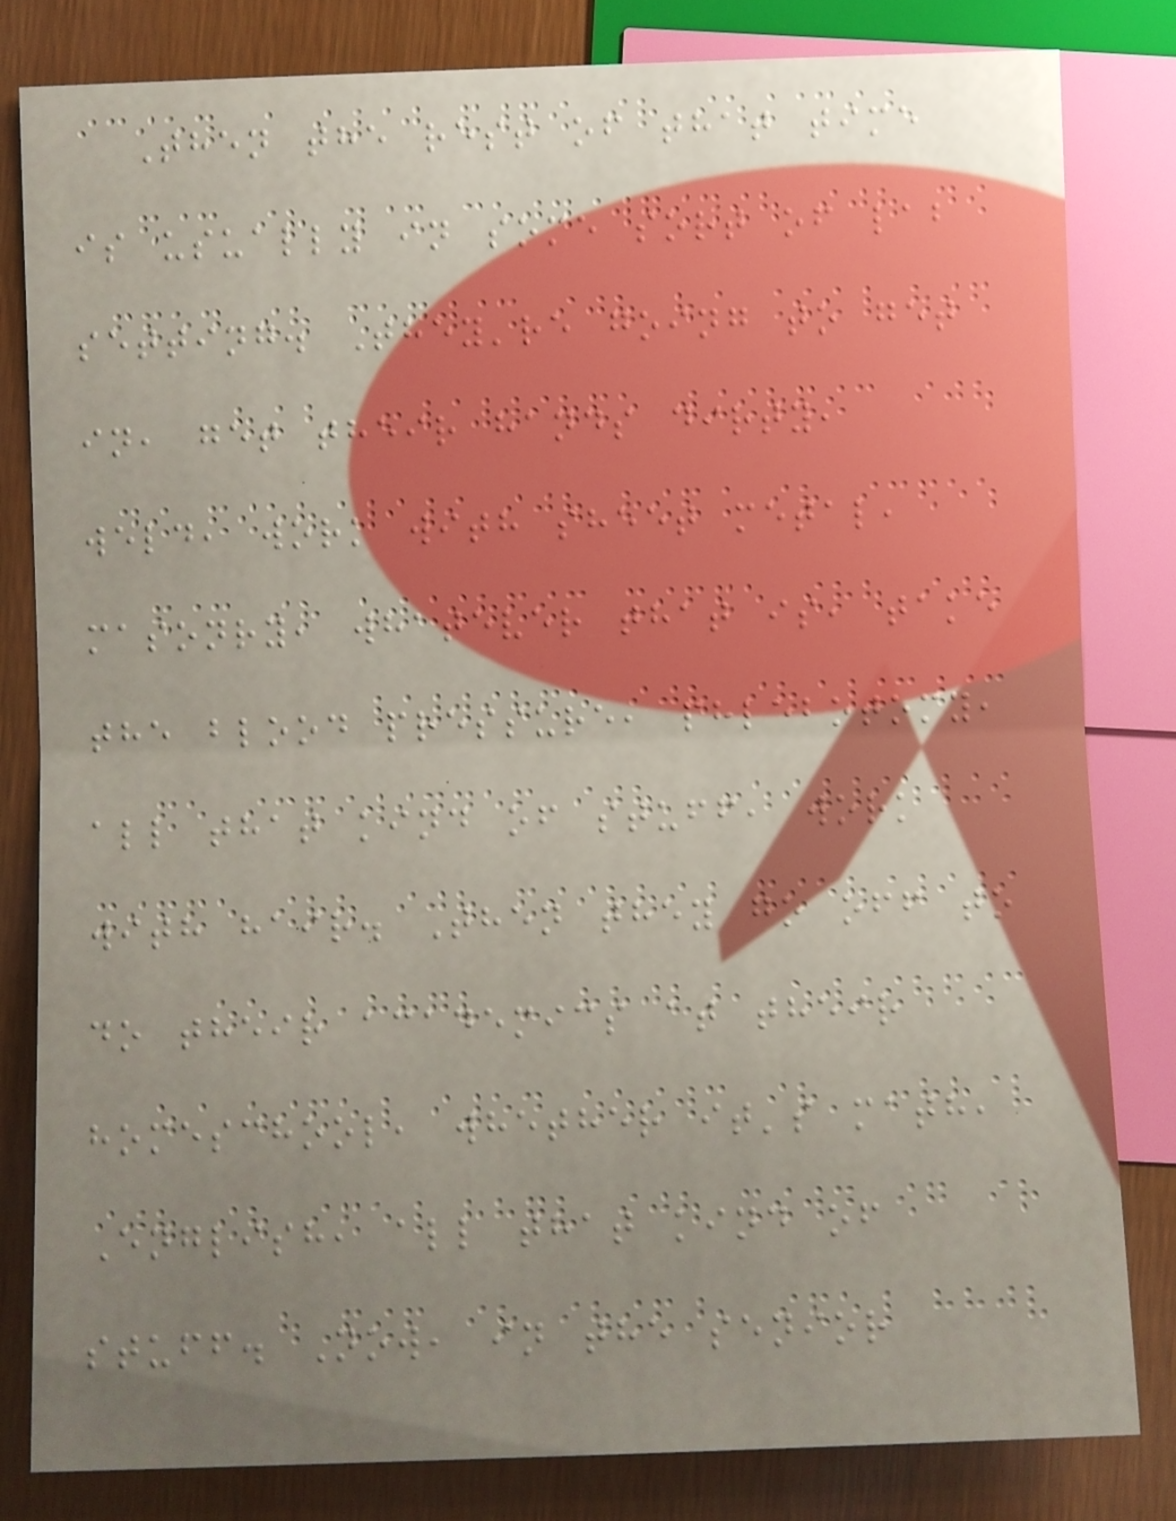Then the rest of that time
is usually in some sort of lab
setting. They're going to get
in, get their hands dirty,
weld, work with sheet metal,
masonry, whatever that is, take
the blood pressure, phlebotomy,
all that kind of stuff, work
with hair. Then they go off to
do their academics at their
homeschool, whether it's math,
English, all that kind of
stuff. Now, in the senior
